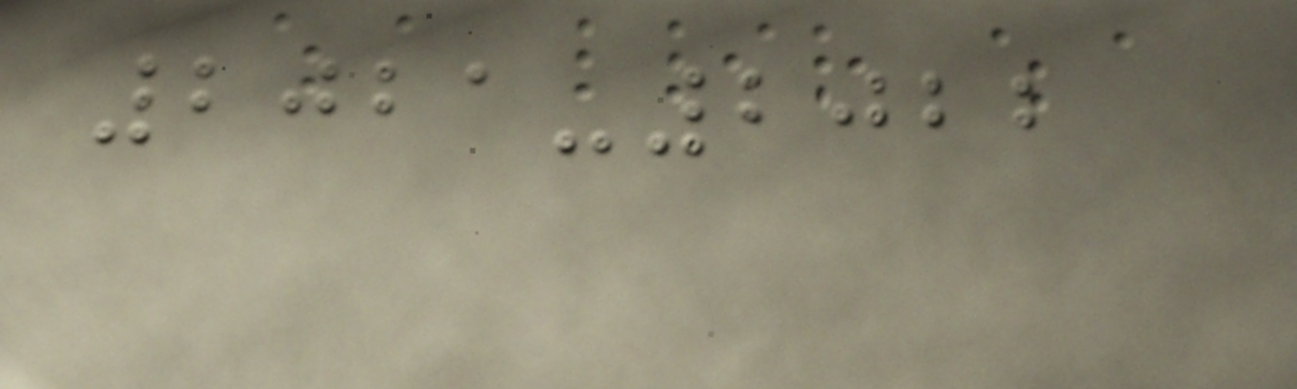2021-2022
